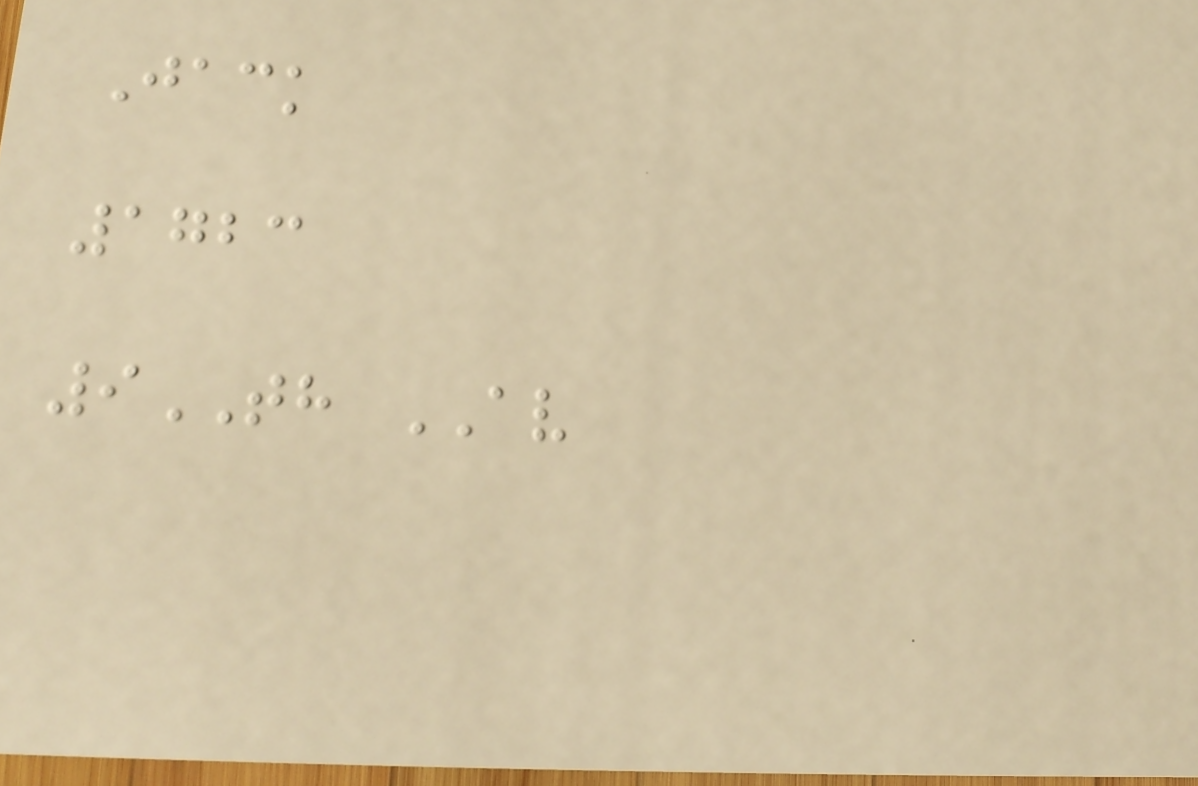Jack
1723
9TH AV
